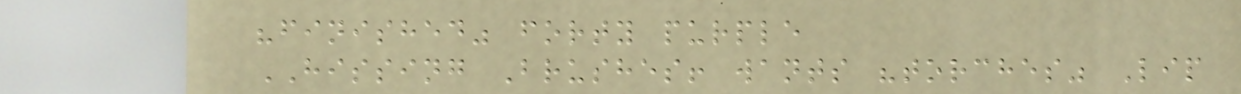"finished" forty purple
HISSING Brushes! wants "torches" Lip
